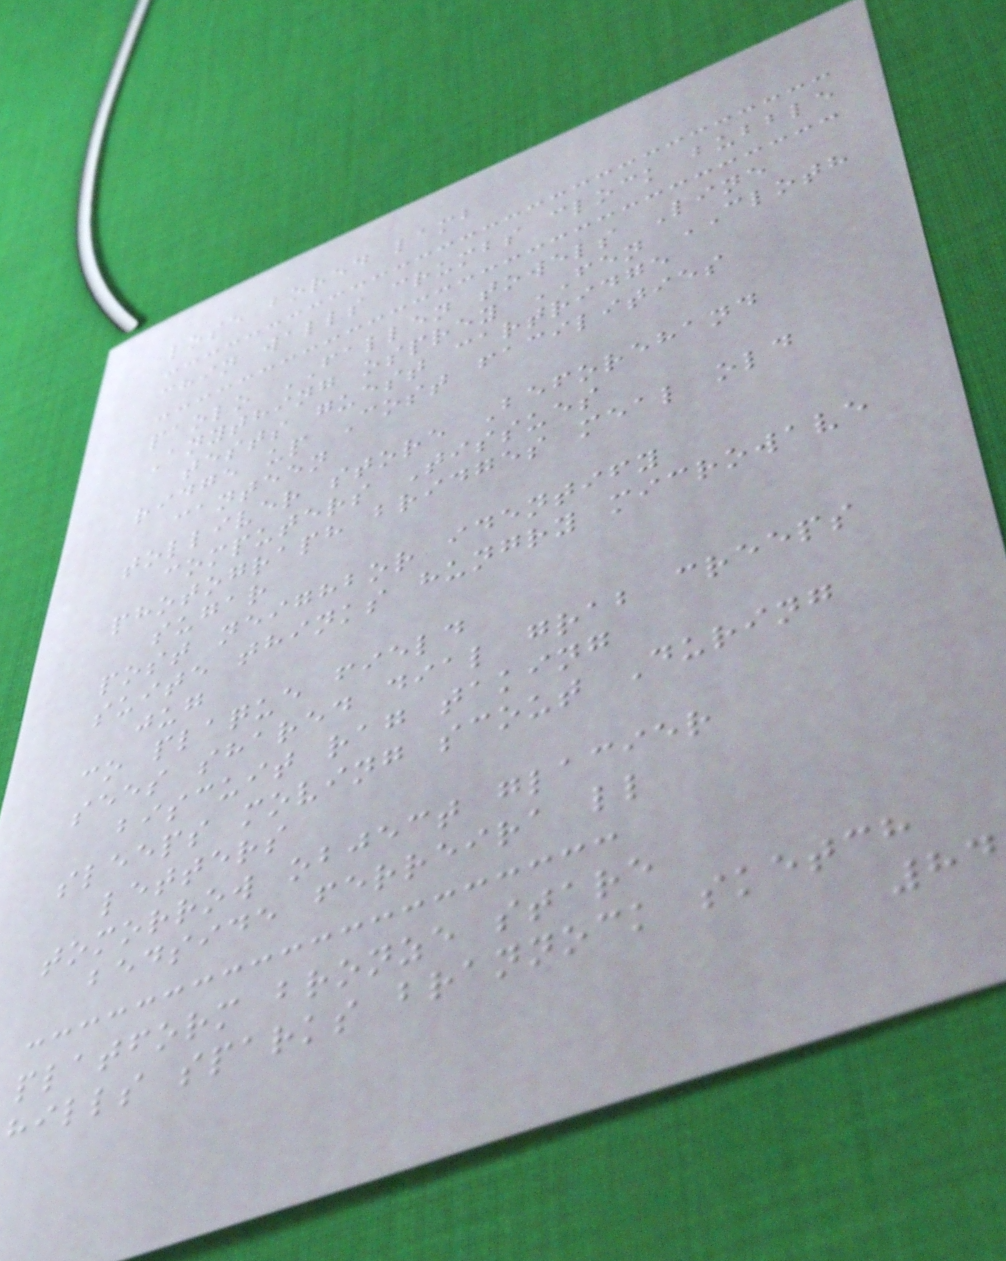lose bored lamb
chin walls crumbs clock bubble
paolo FALLEN towels Line
Anything osprey FEN CLOTH
tests guest cartridge
ridge up Cost facilities
canteen
tolliver store Beforehand
computers Tissues
photograph bridges meal old
sugar
post neighbor identify
suite thinks hungry microwave
jug
co plaque field
sees shared dial grab creeps
biscuit rag taking
sleeps moving scout During
letters
tomorrow object glacier
bedside ferreira ll
platform bronze stare
hills sparks brannock sketch
84
